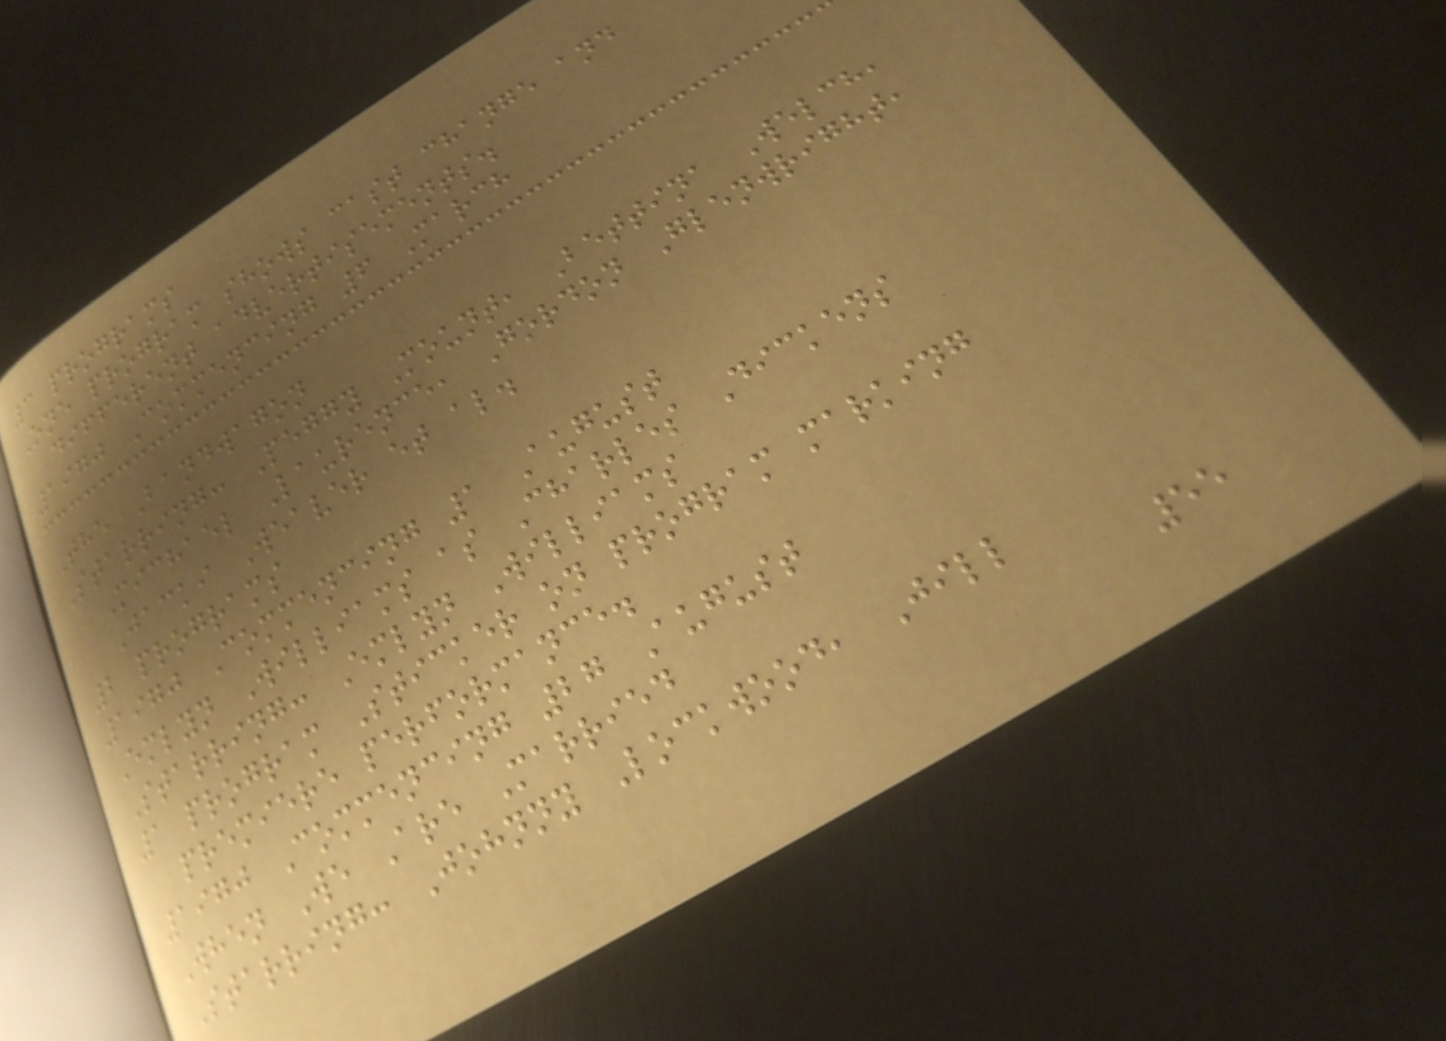3 programs
One program shows cast change and
different advertisements.
1970 Commencing 6 March
The Bandwagon
Starring: Peggy Mount, Bettina Welch,
Michael Laurence, Gordon Glenwright,
Jacki Weaver et al.
2 programs
1970 Commencing 1 August
Emlyn Williams as Charles Dickens
Starring: Emlyn Williams
1 program Sticker on program marking
premiere performance.
1970 Commencing 27 August
When We Are Married
Starring: Johnny Lockwood, Jill
55
